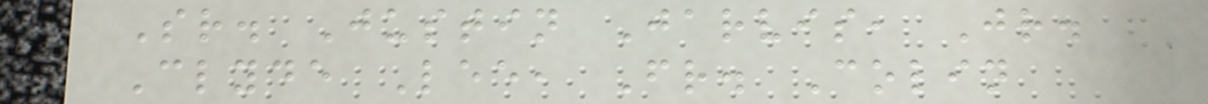Sr. Justin Jarvis, Jr.
Clyde Lee, Fr. Colin
